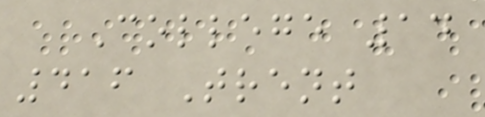College 14
416 Trent
